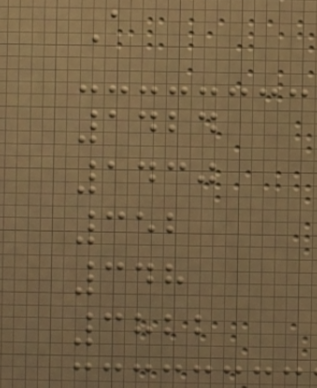A
1424
1430
352
348
3822
